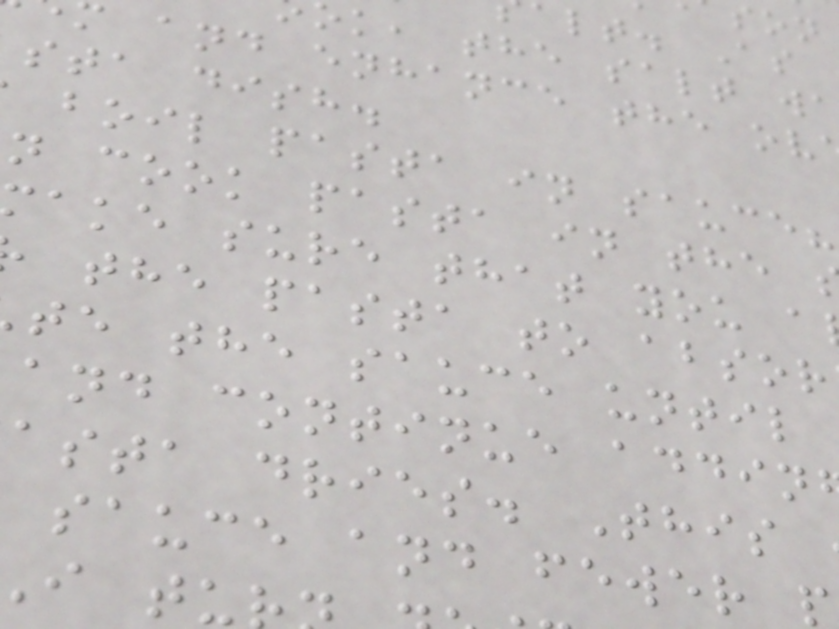k, the salt w
and enhance the ov
sta dish.
boil pasta in sauce?
n cook pasta in the
ake sure that you a
the pasta to absor
te the sauce until
and continue addin
asta dries. This
sauce and fewer
